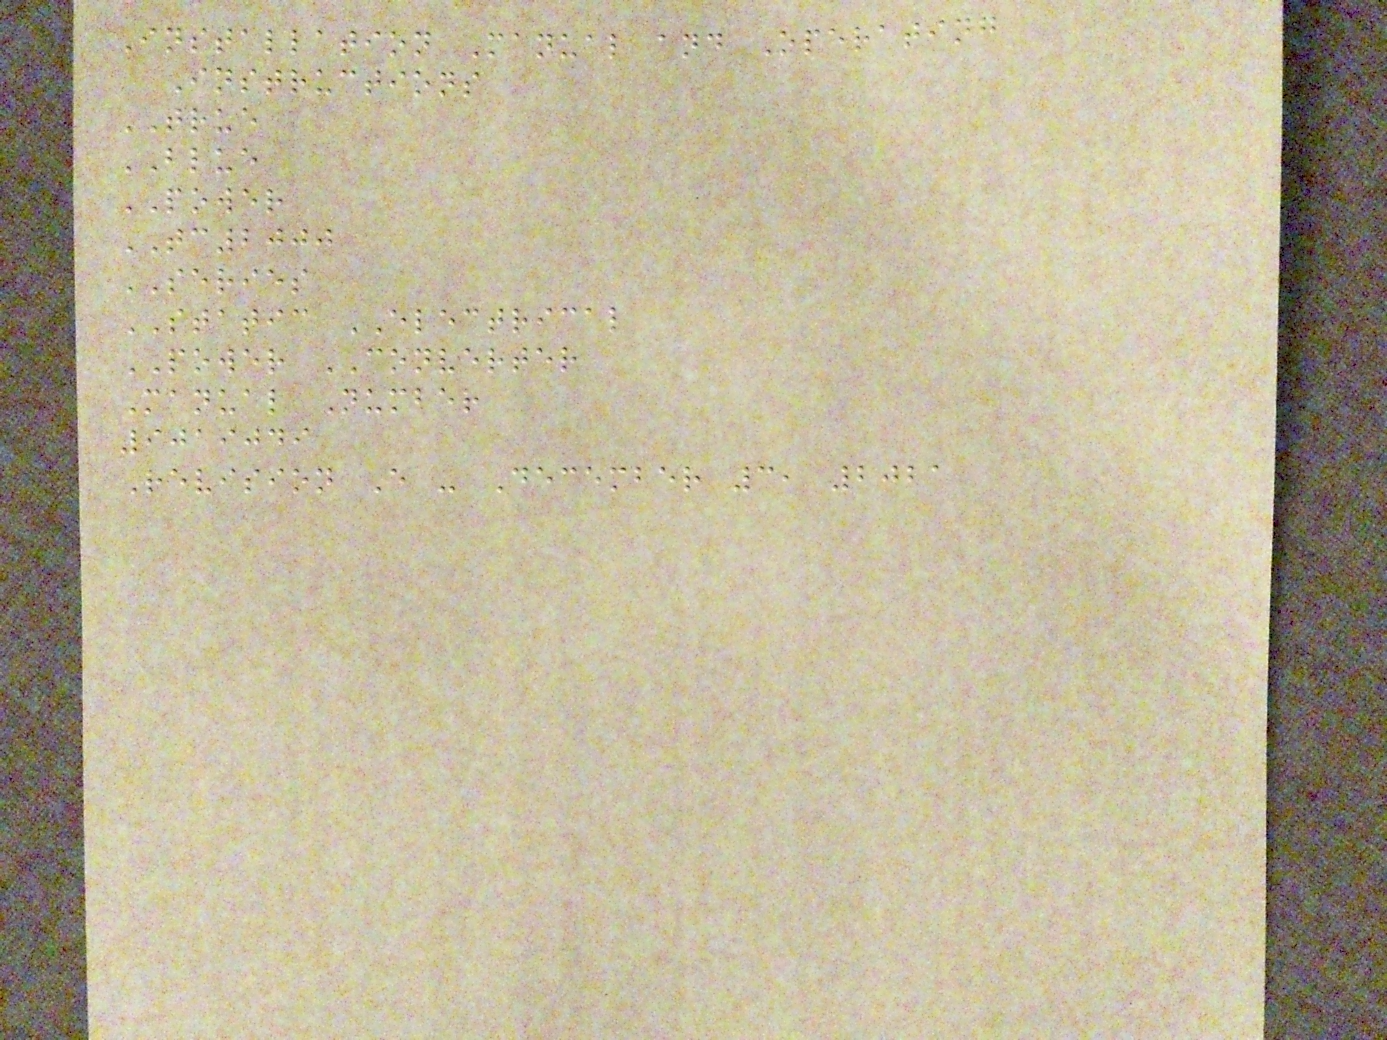Installation Manual and Operating
Instructions
TRUE
BLUE
POWER
TC2000
SERIES
STATIC ELECTRICAL
POWER CONVERTER
Manual Number
9019049
Revision E - December 3, 2021
